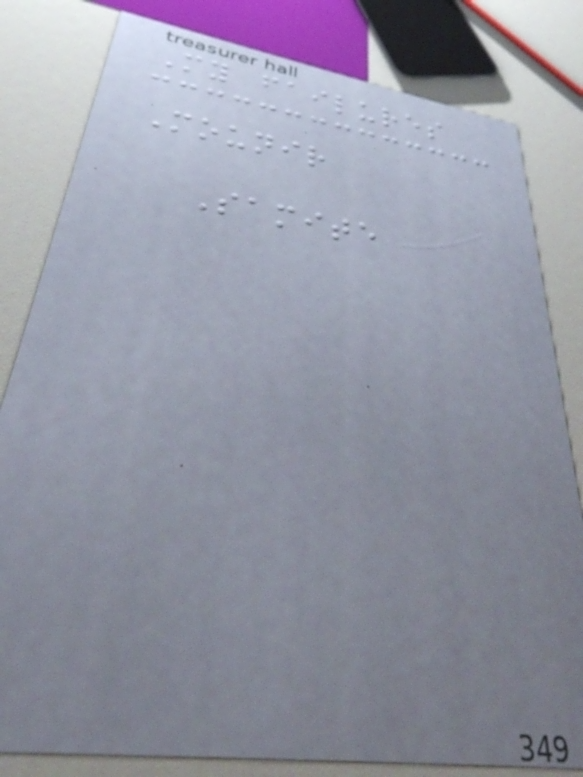My failures
Mounir
Samite
